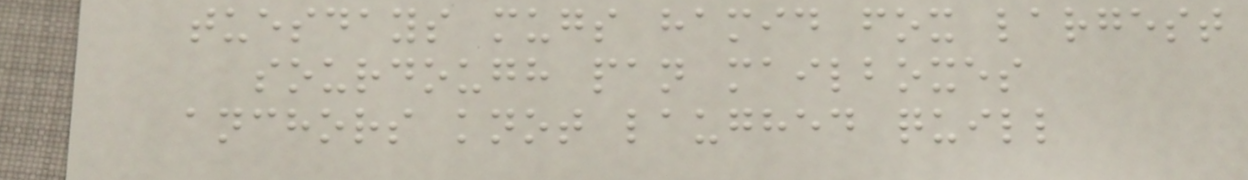tuesdays mugs hamid fox largest
sourdough pan mailboxes
anchors knot laughed quill
